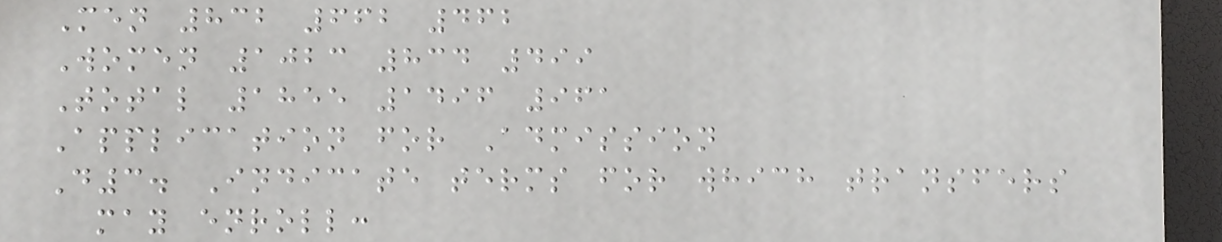Men 832 662 462
Women 1023 834 499
Total 1855 1496 961
Application for Admission
D3. Indicate terms for which transfers
may enroll:
